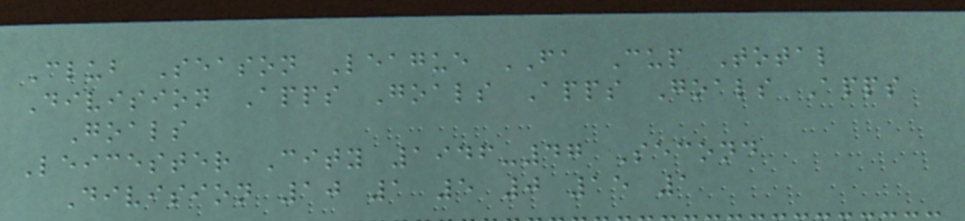Club Season League FA Cup Total
Division Apps Goals Apps Goals Apps
Goals
Leicester City 1946-47 Second
Division 10 1 5 0 15 1
